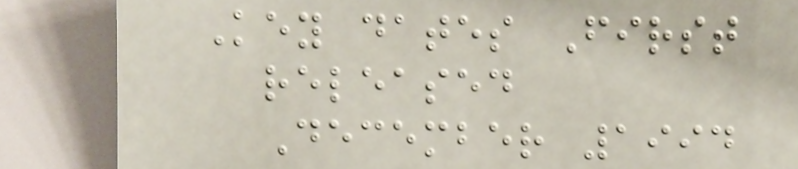Key dates First
released
December 1994
